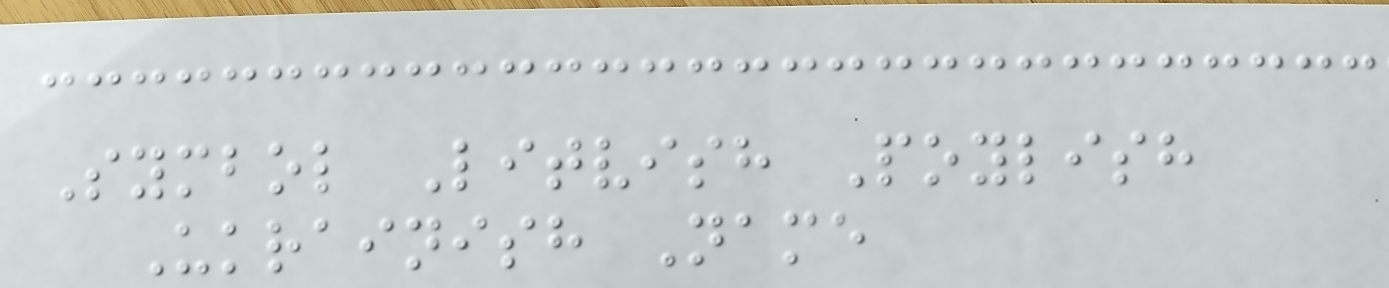Symbol Litvish Poylish
Ukrainish Name
